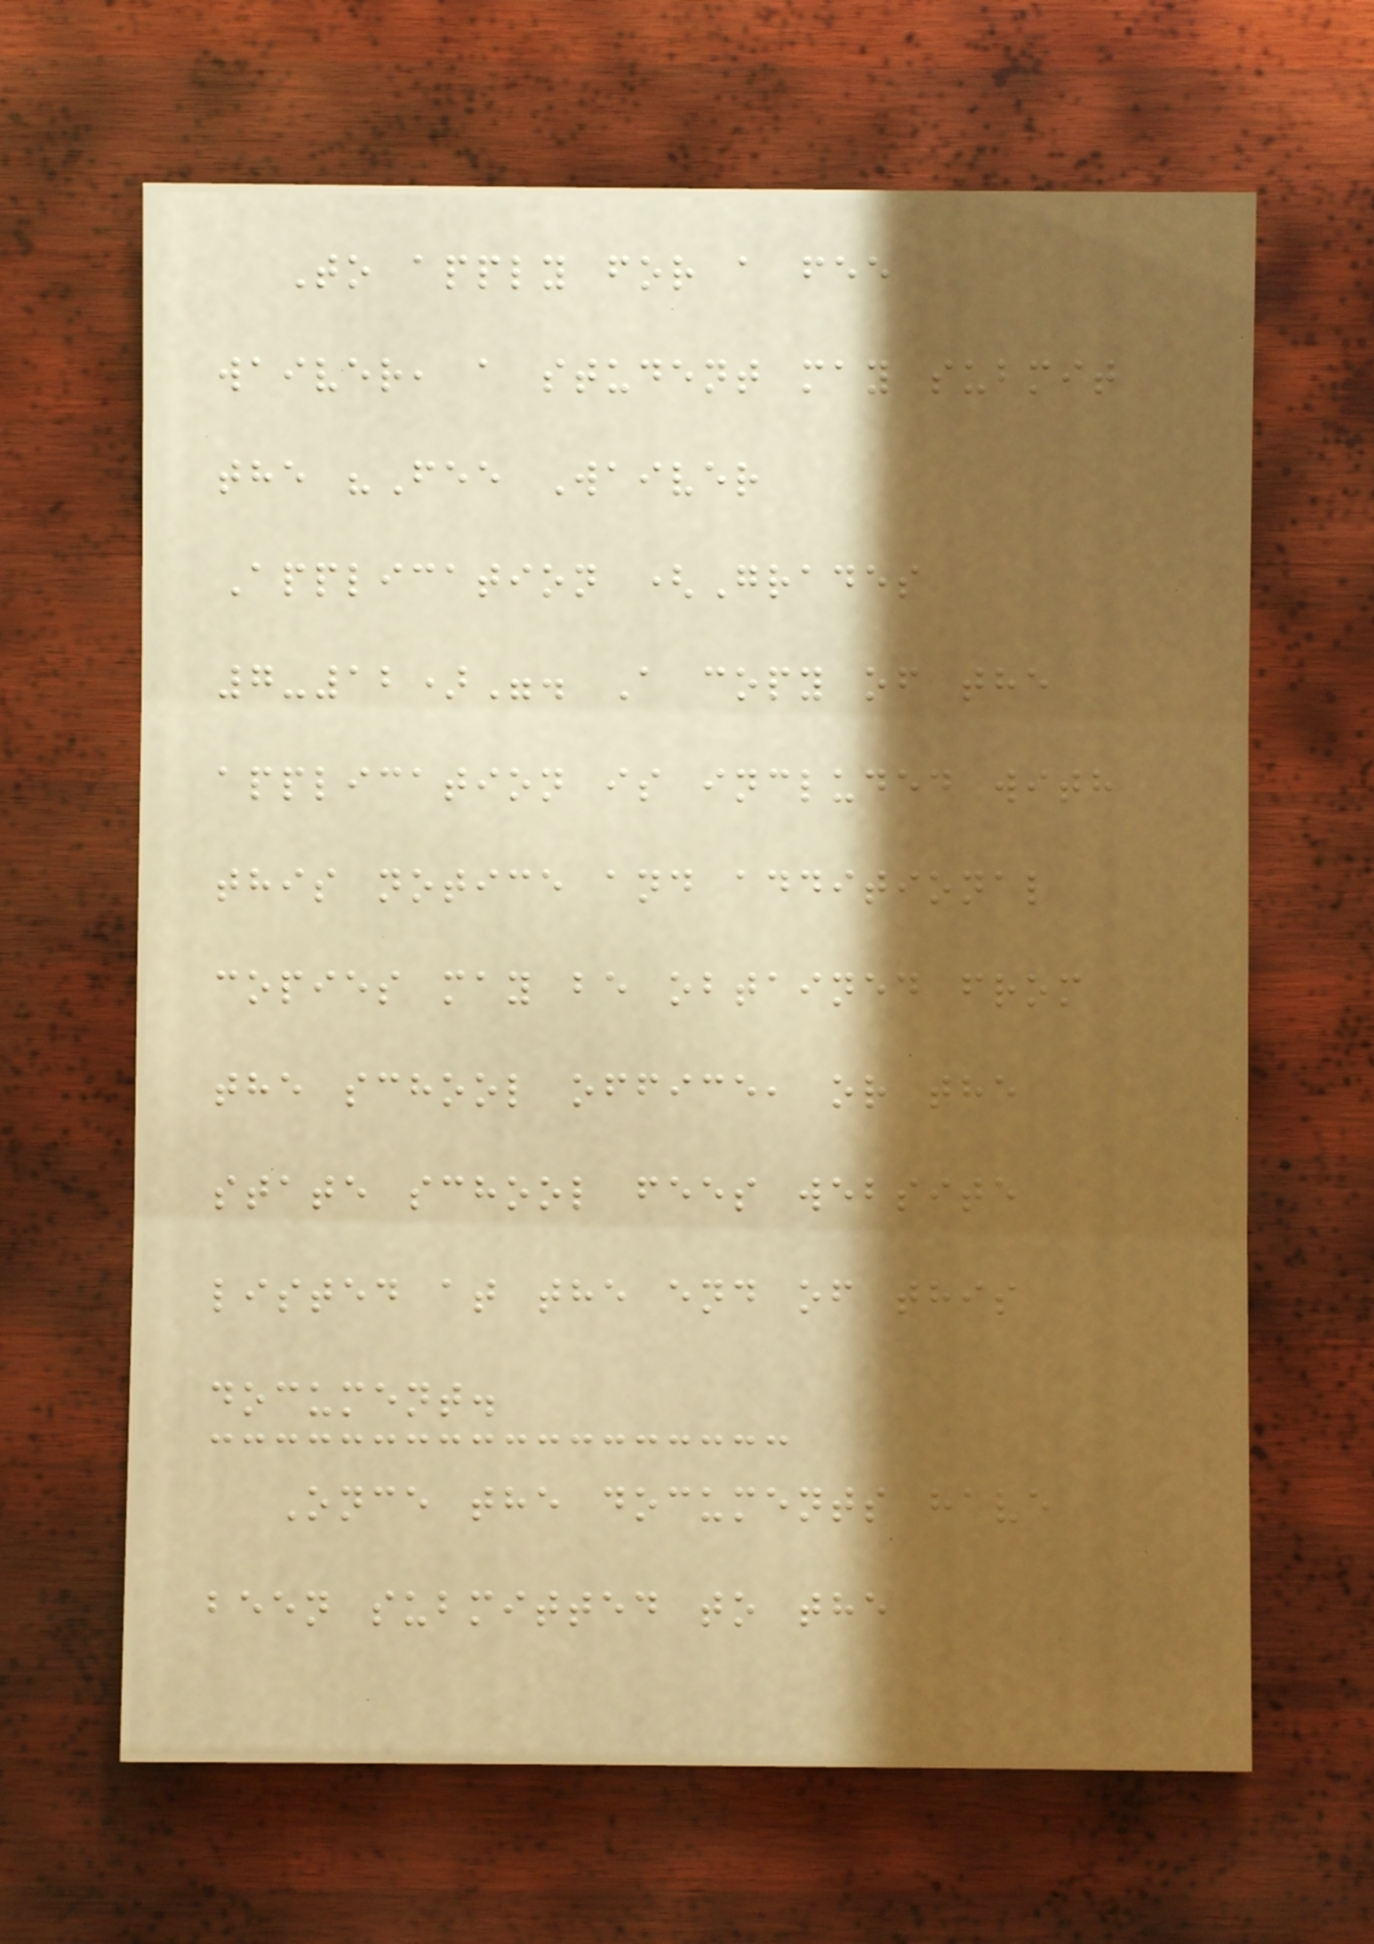To apply for a fee
waiver, a student may submit
the "Fee Waiver
Application (Grades
7-12)". A copy of the
application is included with
this notice and additional
copies may be obtained from
the school office, or the
state school fees website
listed at the end of this
document.
Once the documents have
been submitted to the
